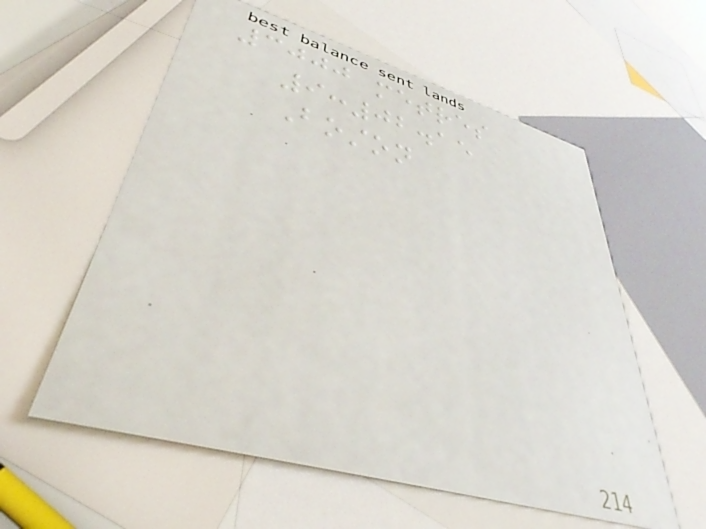3000 metres
9:02.15
Boston
